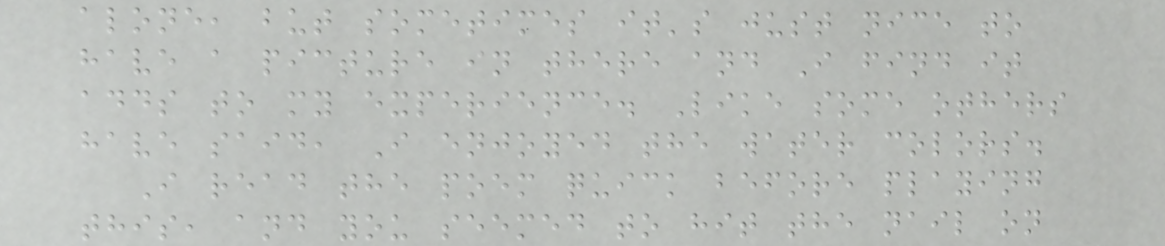alone, but sometimes it's just nice to
have a picture in there and I find it
adds to my experience. Like some others
have said, I enjoyed the water colors.
I read the poem quick before playing
this, and you seemed to hit the nail on
